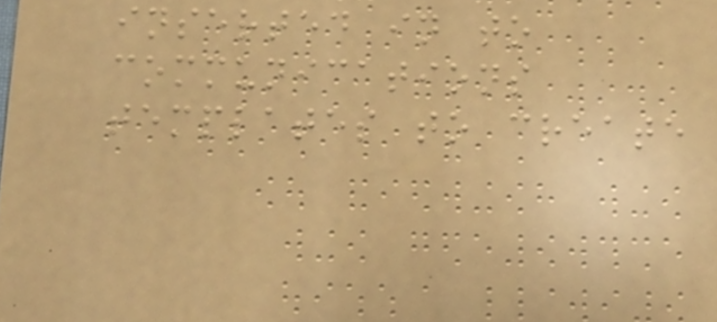inserted in to
communications
templates to create
